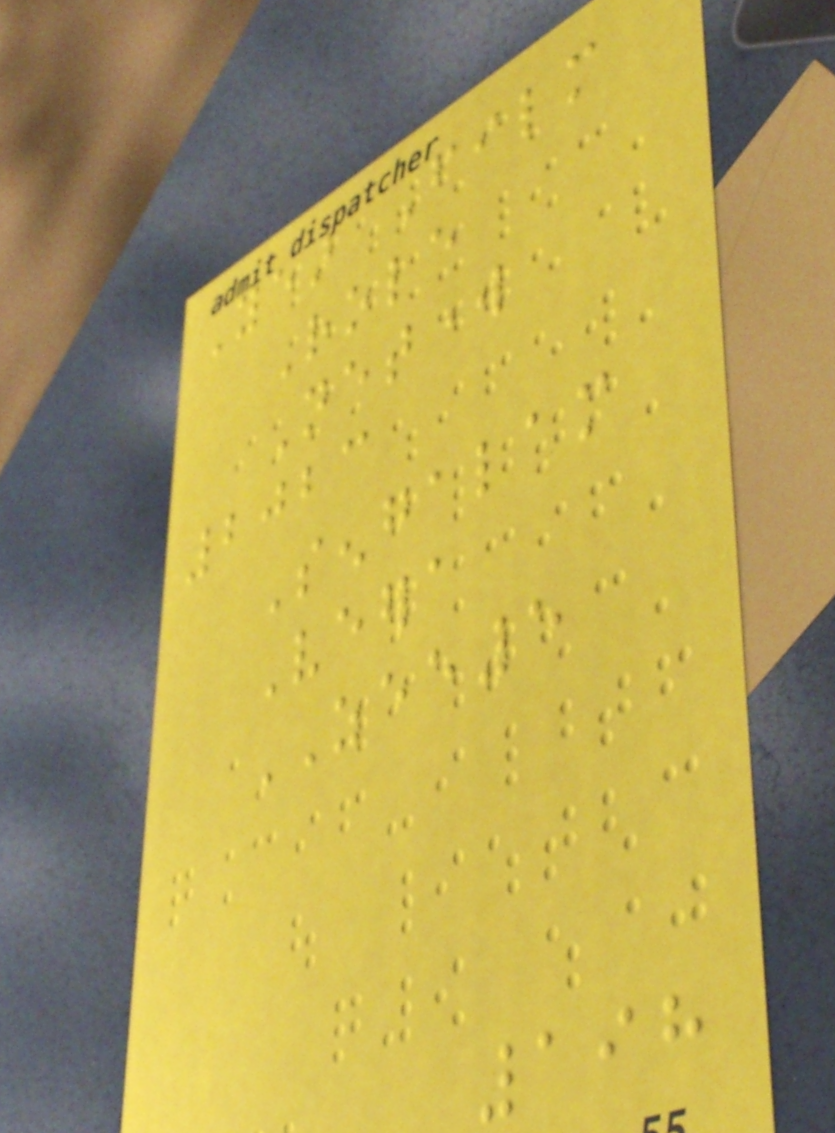Year Film
Role
Network
2023
Sengalam
Veera
ZEE5
198
